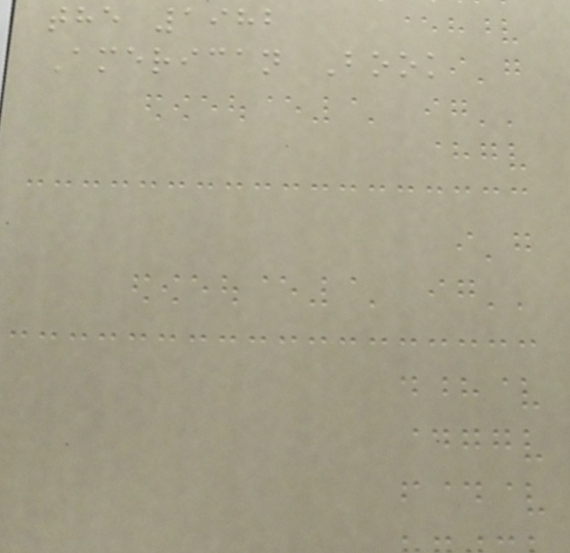the 1982
American Book
